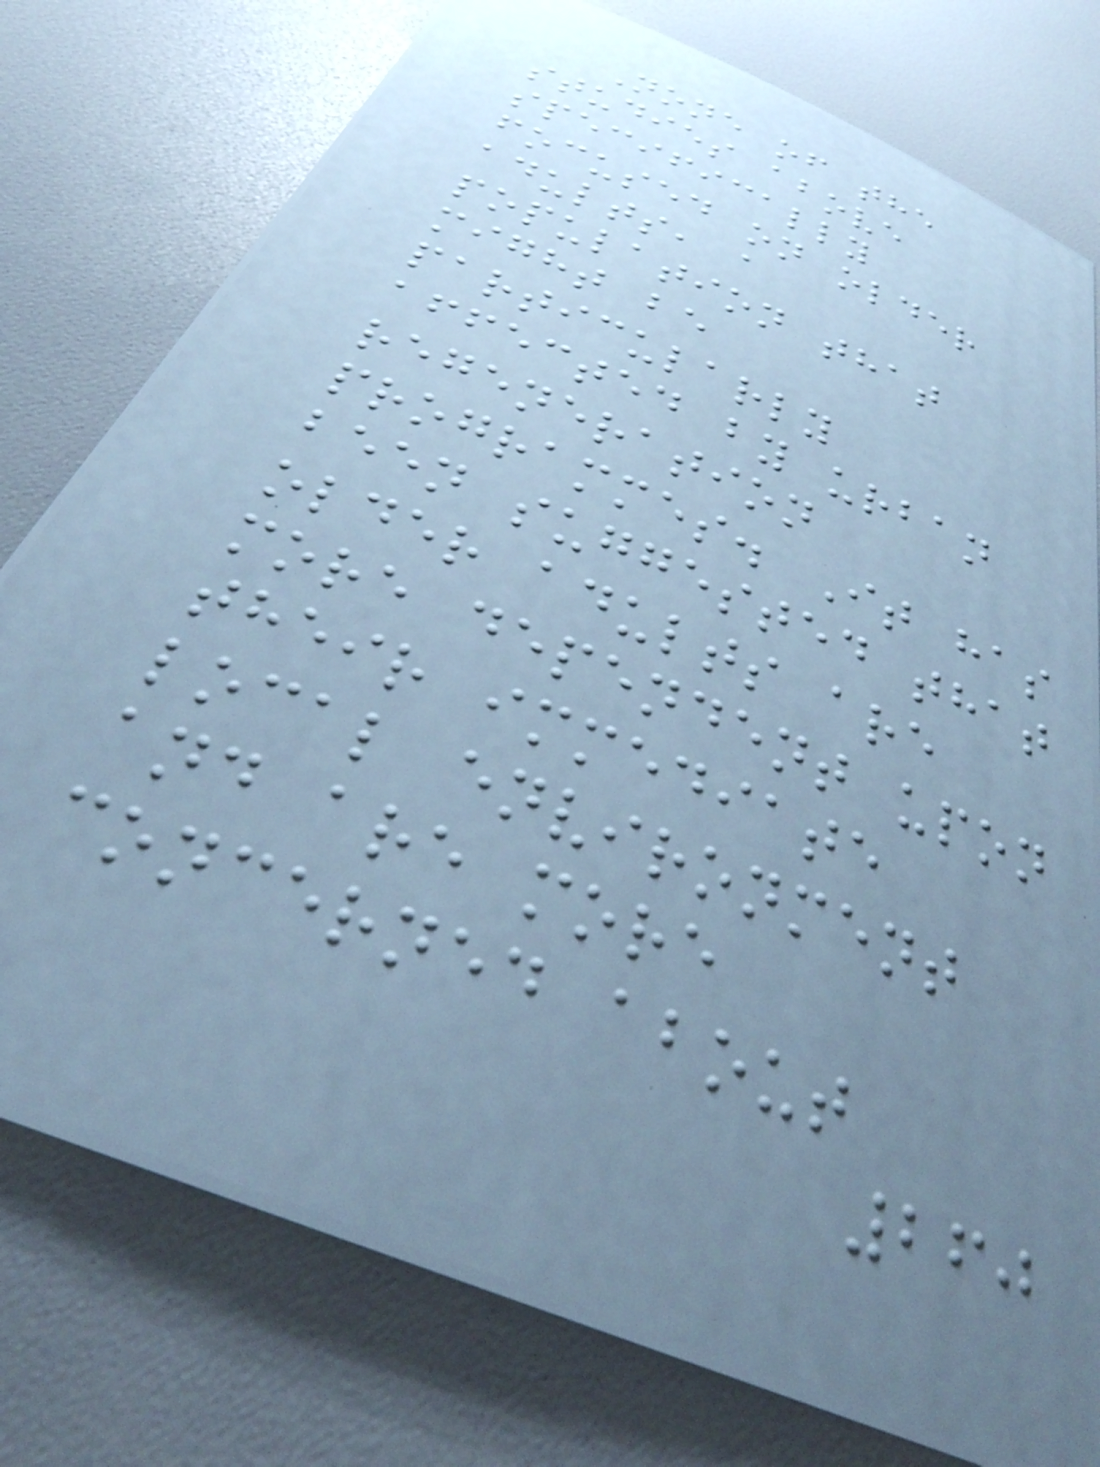None of the
studies above
specifically
focused on older
adults, a
population that
might be
particularly
affected by urban
regeneration
programmes. It has
been suggested that
older adults are
more dependent upon
their immediate
local environment
and are more
concerned about
260
